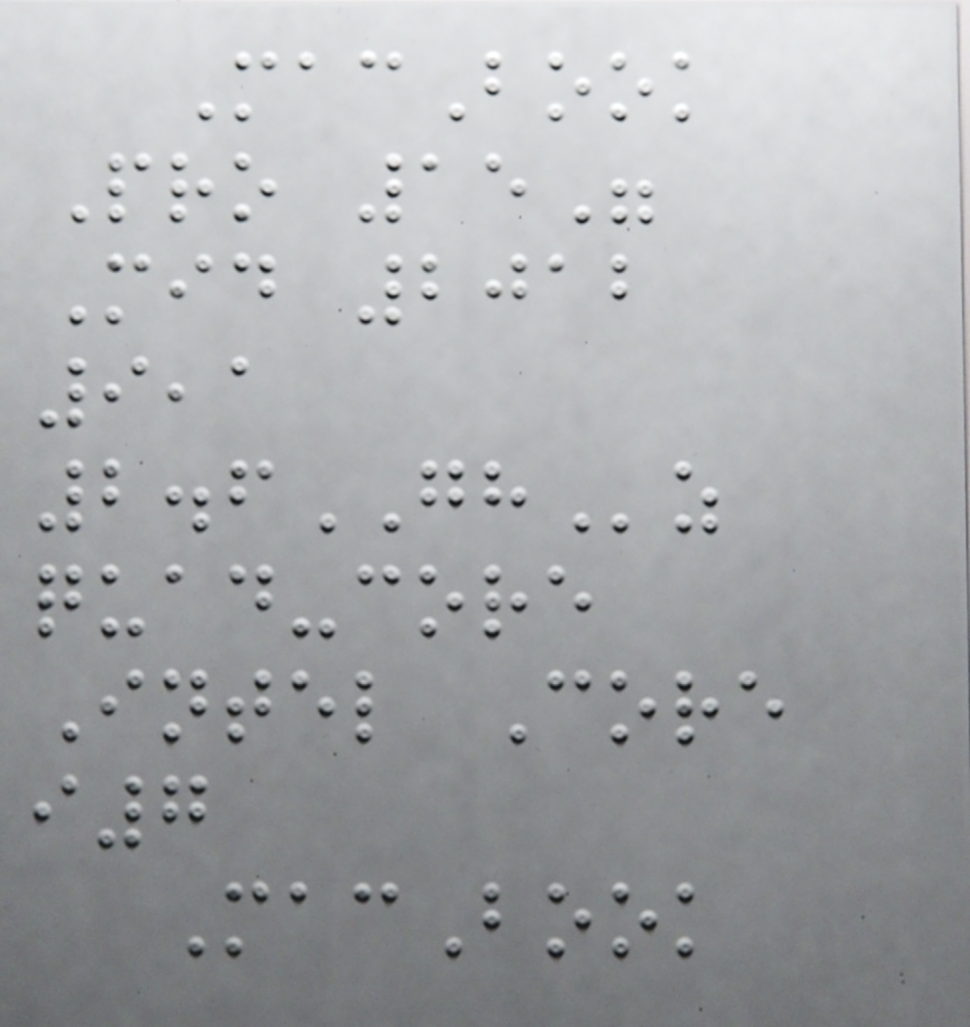MacBook
Pro 15"
Mid 2012
9,1
2.6GHz
quad-core
Intel Core
i7
MacBook
